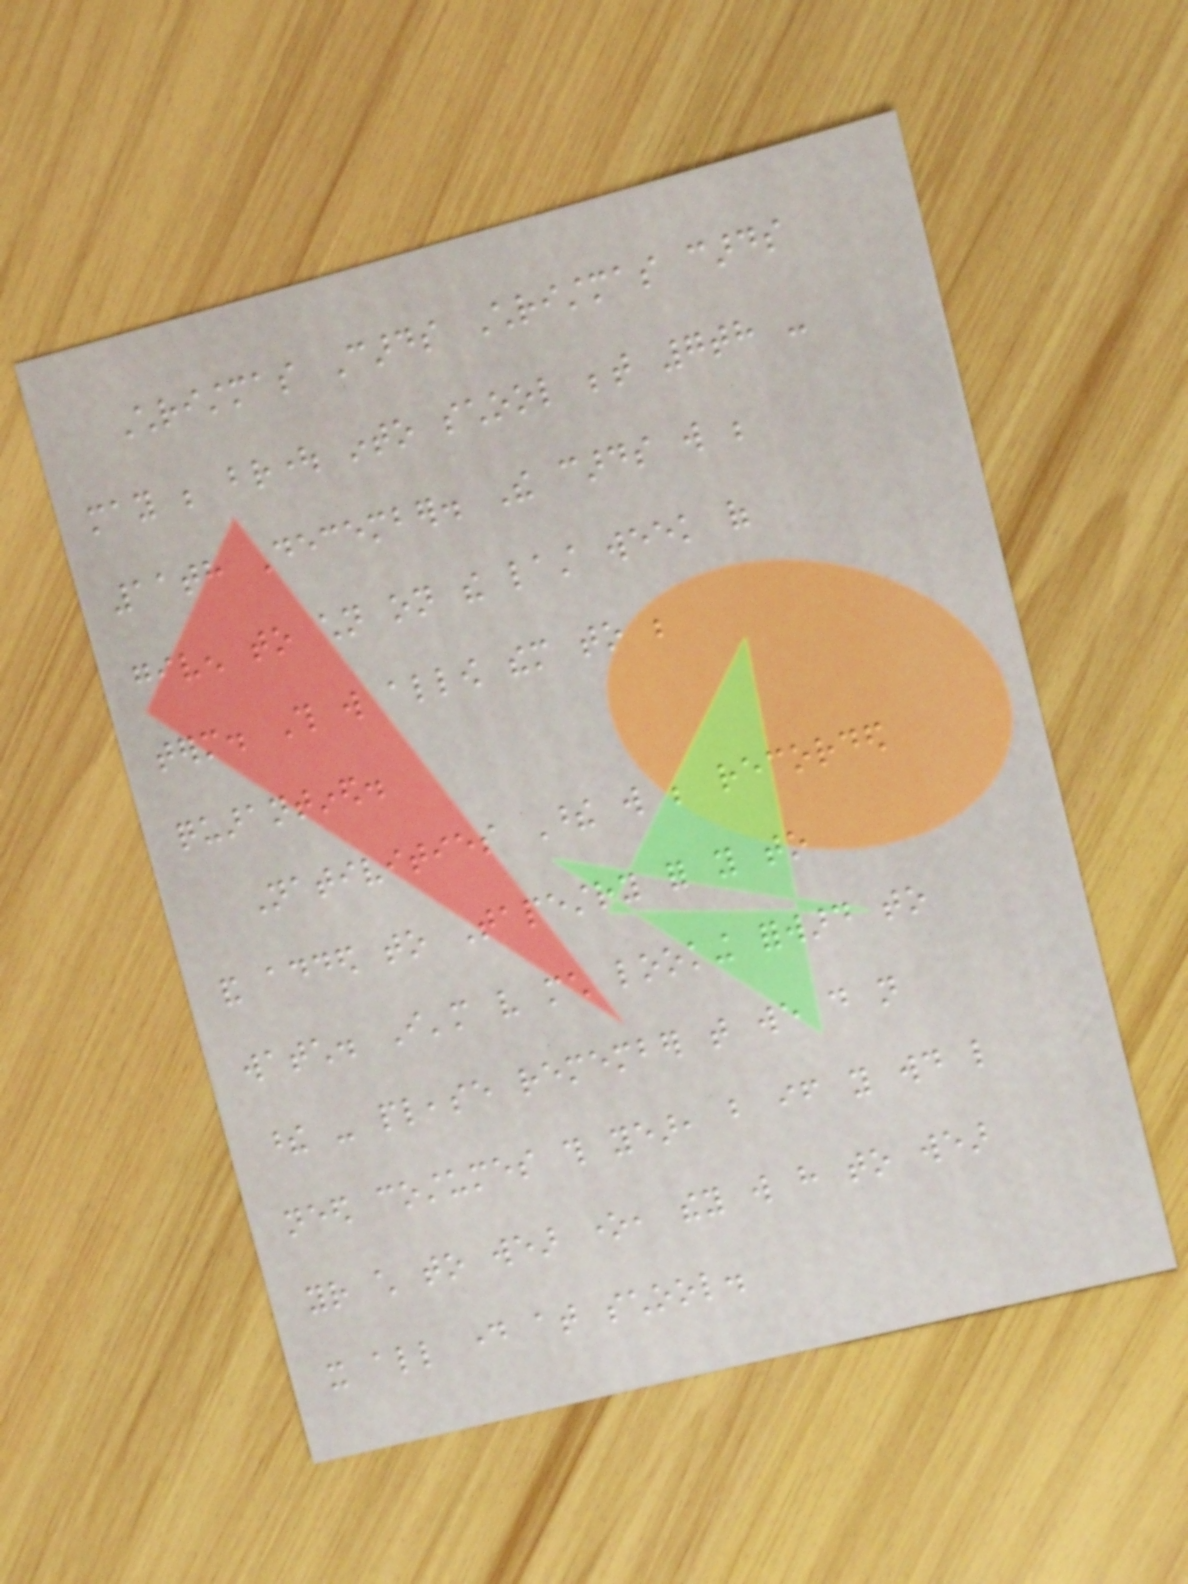Christmas Cards Christmas cards
may be brought into school between 7th -
11th December. The cards will be
given to children on the last week of
term. This will allow them to be
quarantined.
Nativities These will be recorded
and added to Tapestry for you to
watch. I'm very much looking forward to
these - please remember that we do not
need costumes this year, but if you would like
your child to wear one, they will have to wear
it all day at school.
